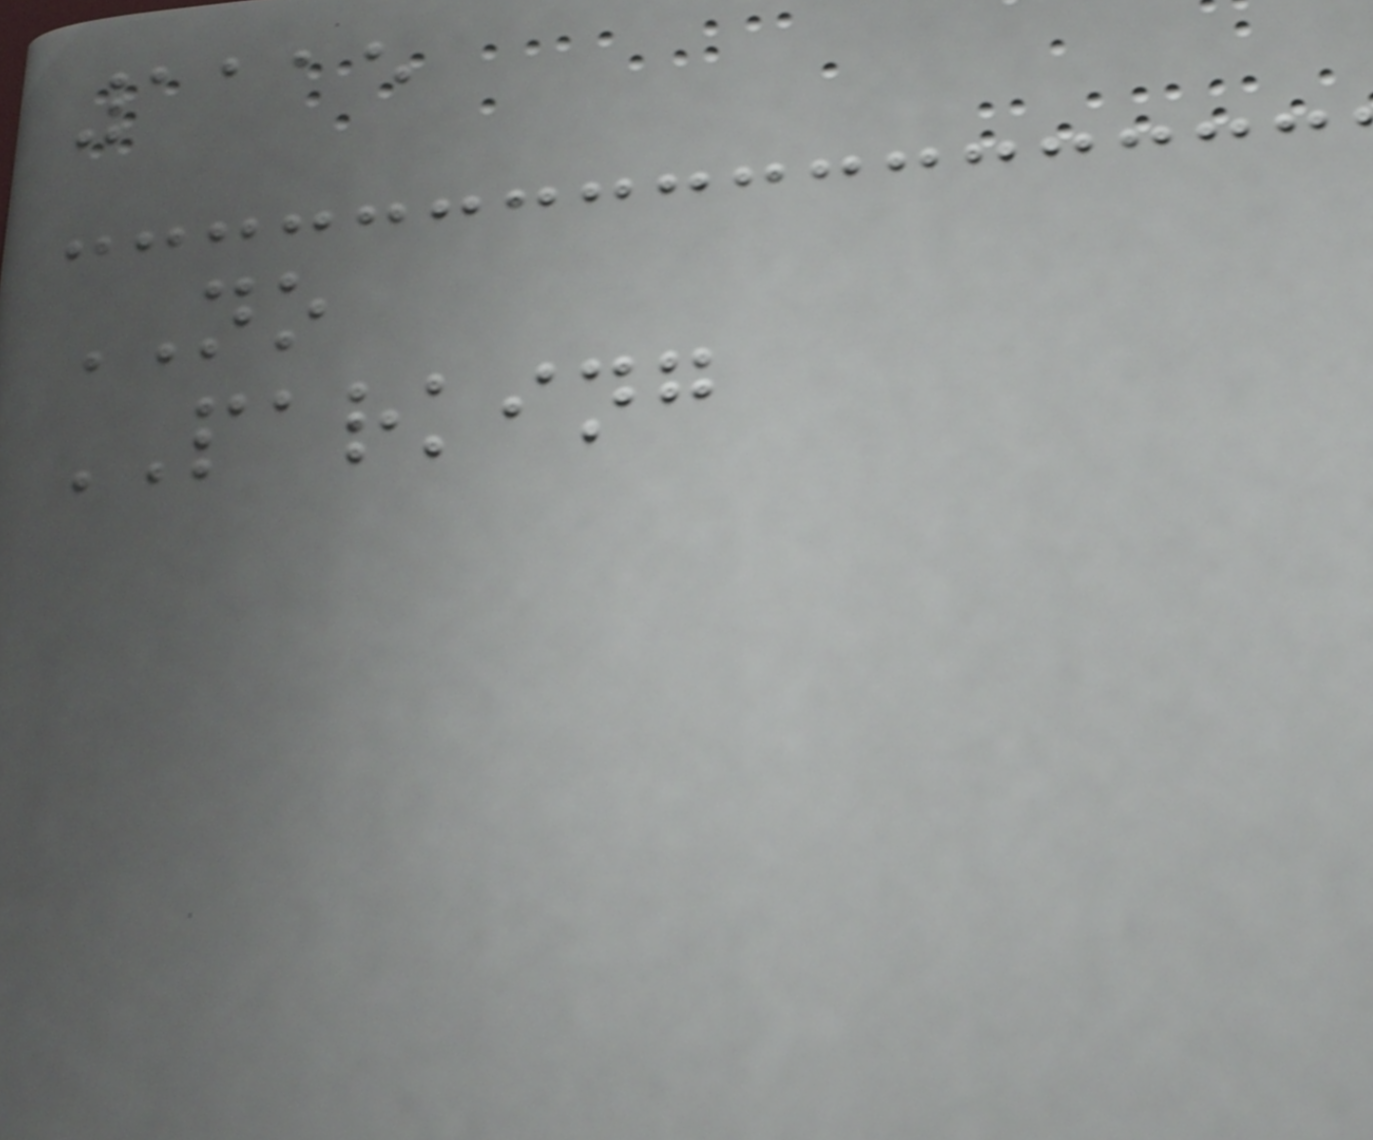1115
NO
PARKING
